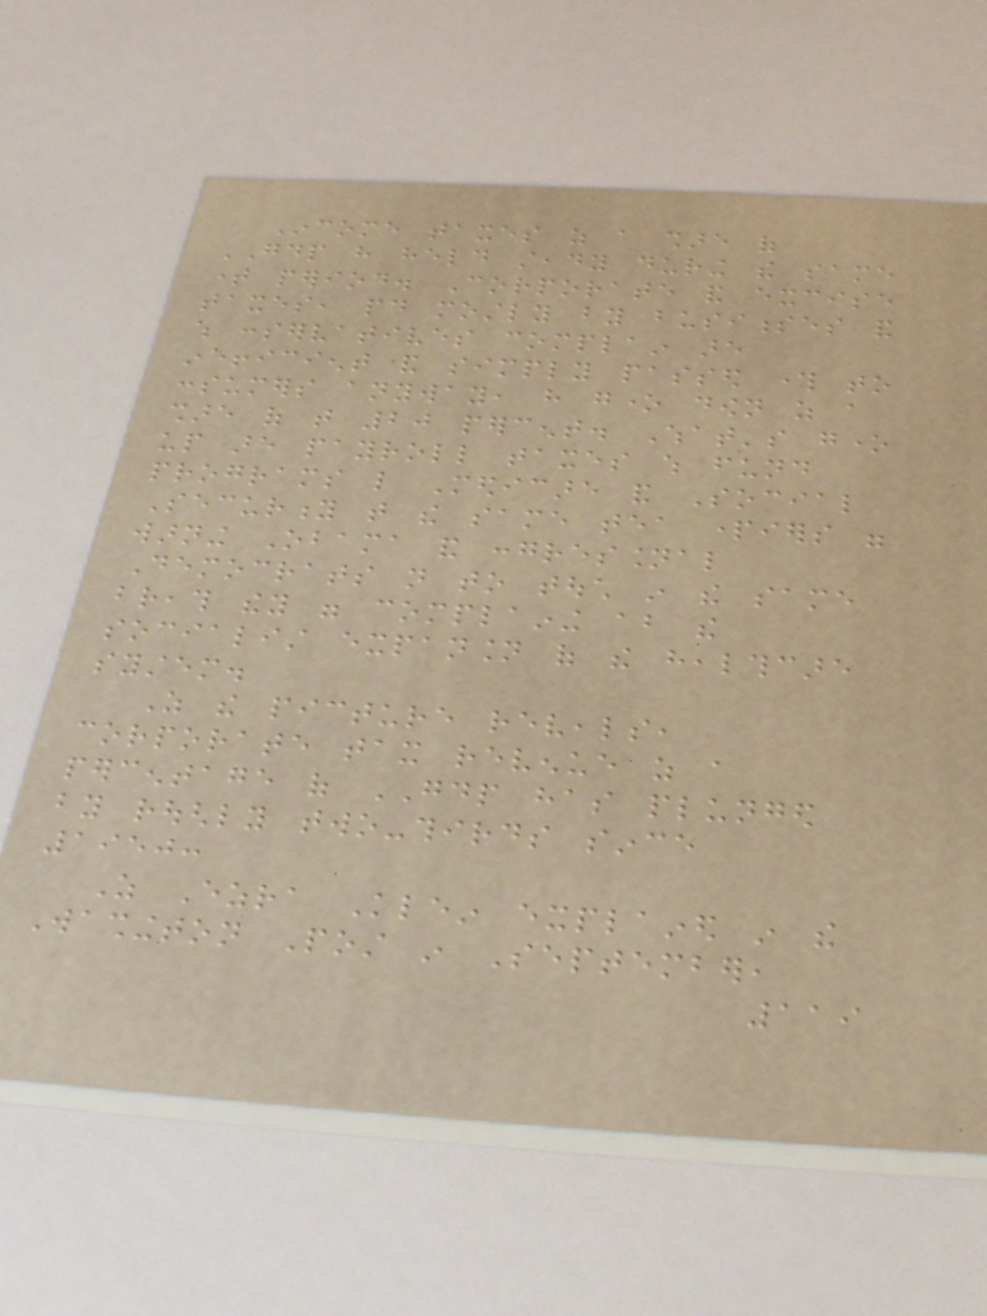Income taxes as a share of
GDP have held steady during the same
time period. Corporate and excise
taxes, paid mostly by businesses and
which conservatives complain are
inefficient and simply passed through to
consumers anyway, have gone down as a
share of that 20 percent. What's gone
up are payroll taxes which fund
programs like Medicare and Social
Security that the same tea partiers were
warning Obama and congressional
Democrats not to touch in the same
breath they were complaining about the
socialist expansion of the healthcare
system.
As the picture reveals,
corporate tax revenue as a
percentage of GDP has plunged
by roughly two-thirds since
1950:
As Ezra Klein explained in the
Washington Post in September,
119
